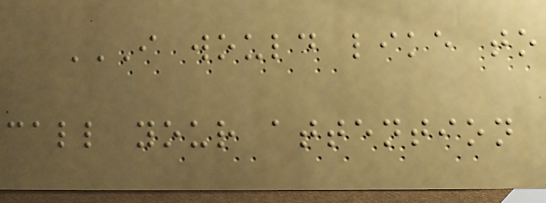I WOULD LIKE TO
CALL YOUR ATTENTION
